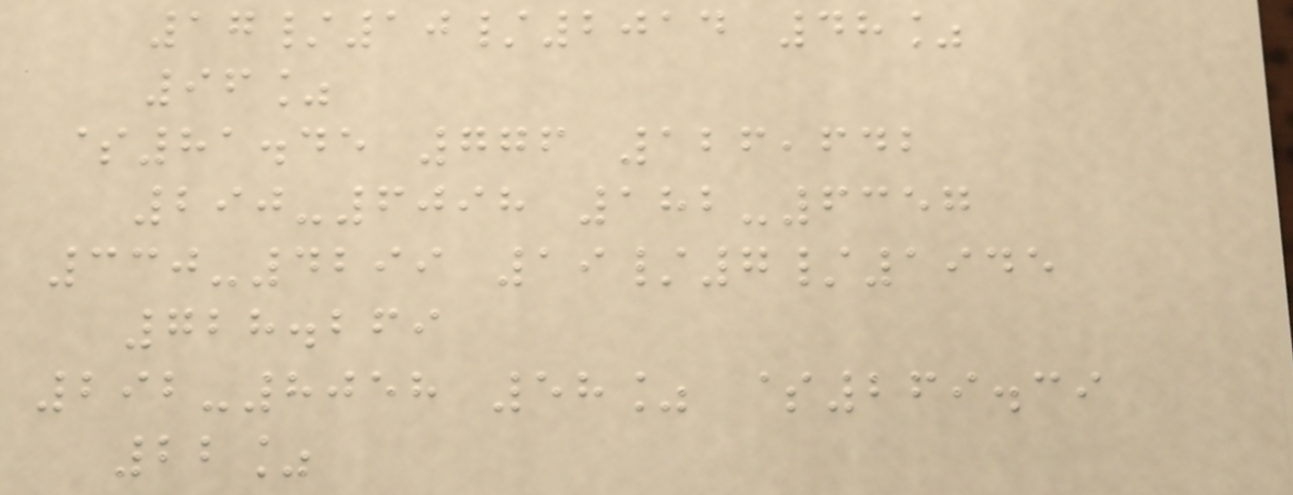17/10/2014 48%
96%
$81.45 776 126,642
290-6098 182-6357
330-4299 19/7/1945
728.269
292-8058 58% $269.39
22%
